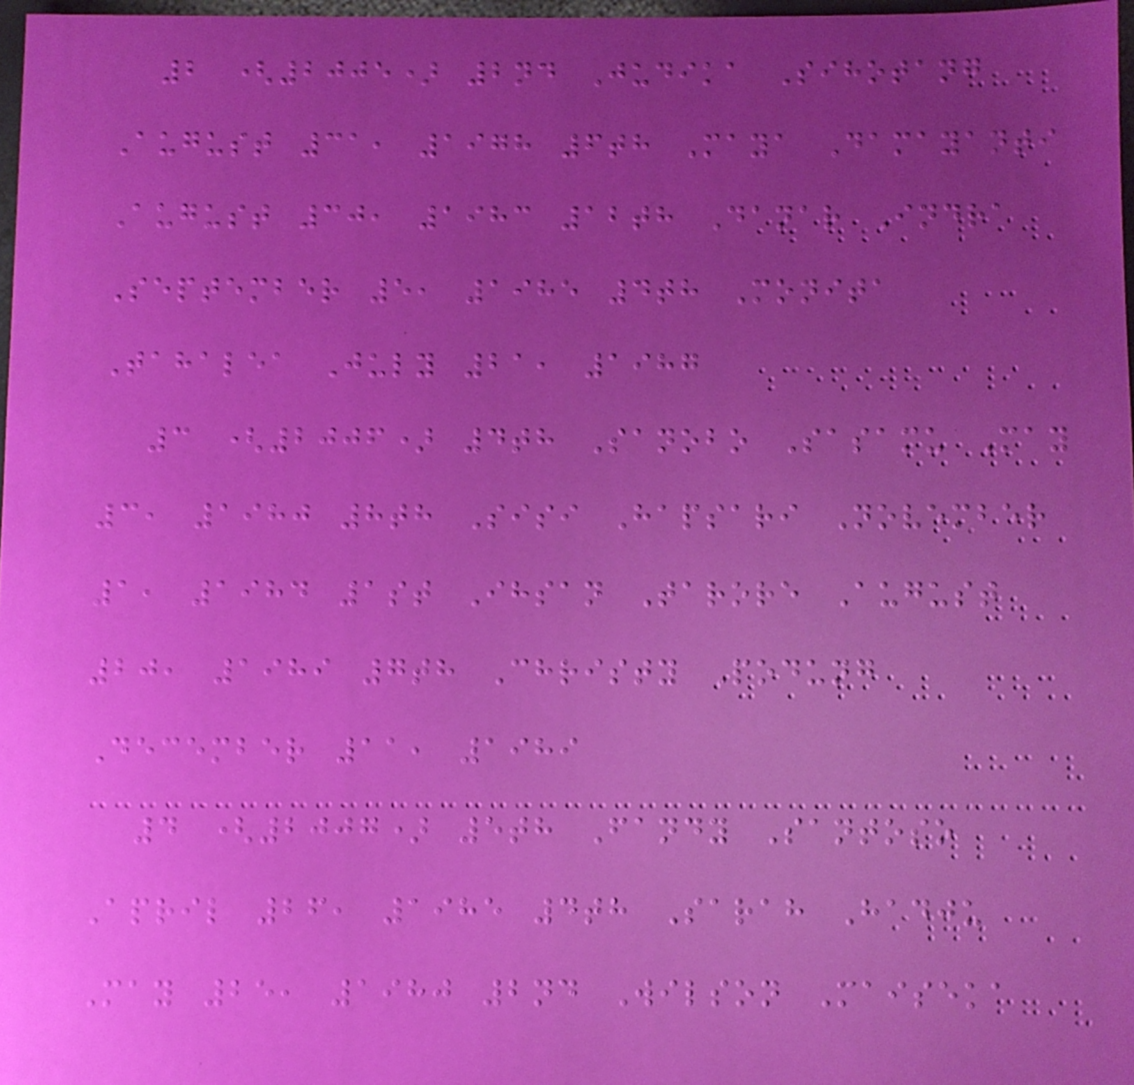2 (2005) 2nd Judika Sihotang
August 31, 1978 6th Maya Damayanti
August 30, 1983 12th Danar Indra
September 5, 1985 4th Monita
Tahalea July 21, 1987
3 (2006) 4th Sanobo Sasamu May
3, 1980 8th Sisi Hapsari November
1, 1984 1st Ihsan Tarore August
20, 1989 7th Christy Podung
December 11, 1989
4 (2007) 5th Fandy Santoso
April 26, 1985 4th Sarah Hadju
May 25, 1980 2nd Wilson Maiseka
